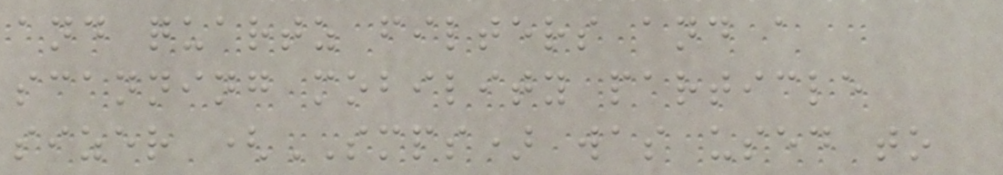and quartz filters and a
scanning mobility particle
sizer (SMPS) was used to
